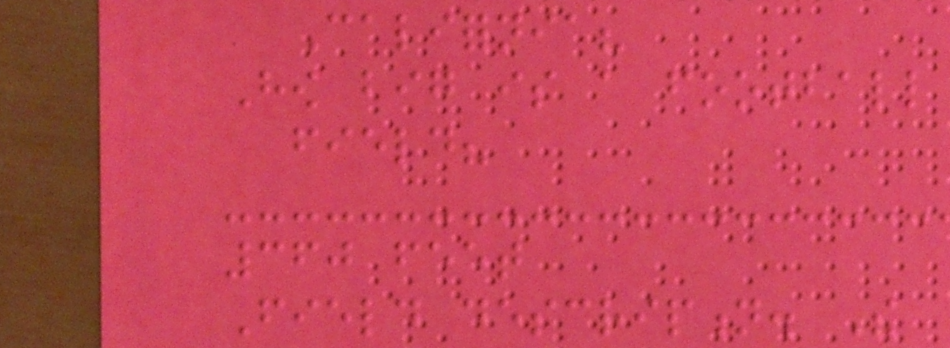California?
How big is a football
field?
360 feet
Field description. The
